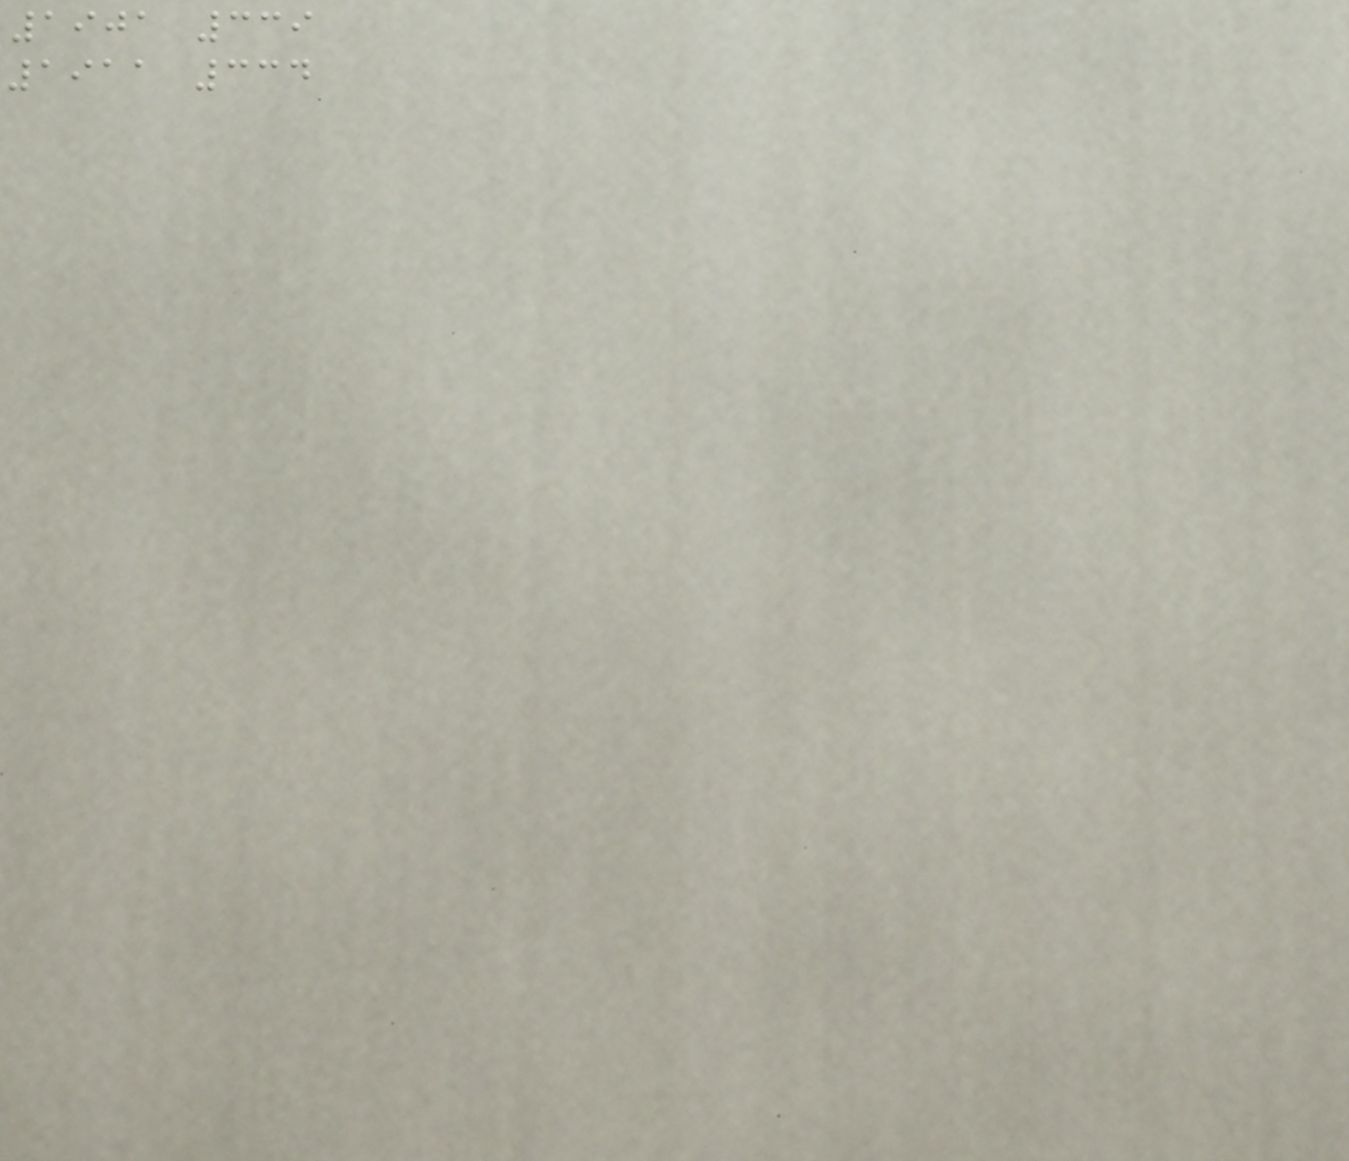1901 339
1911 334
